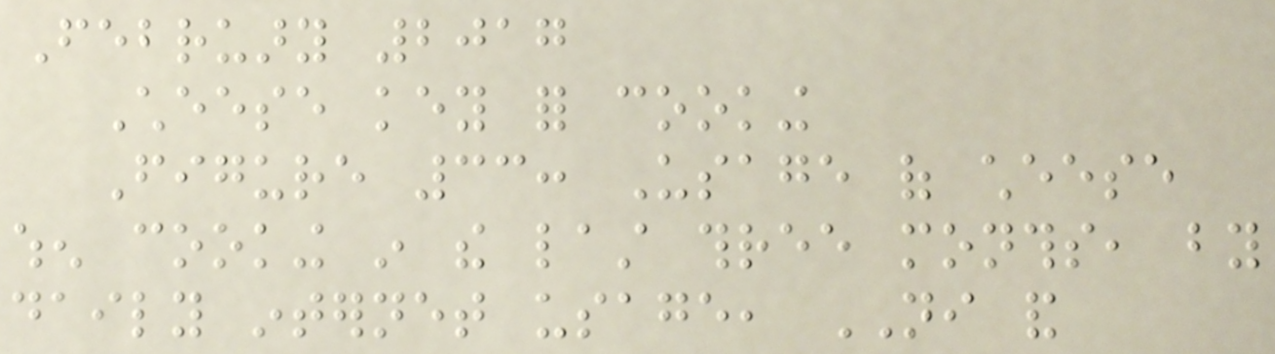February 2017
Cheese key for cooking
Figure 33: Usage of cheese
when cooking in the last three months, by
daily internet usage, NI and
